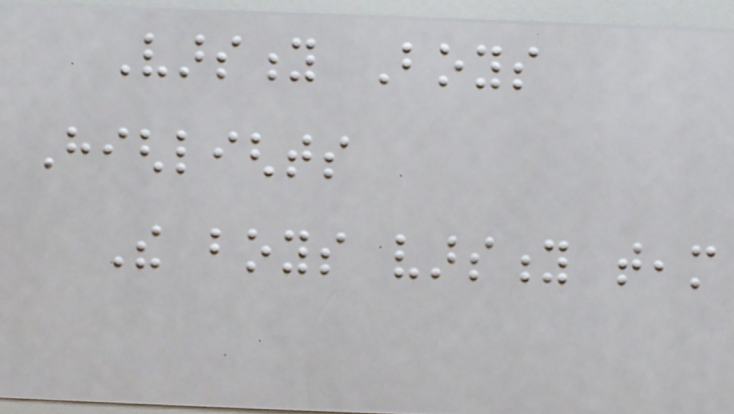Varsity Boys
Highlights
The boys varsity team
